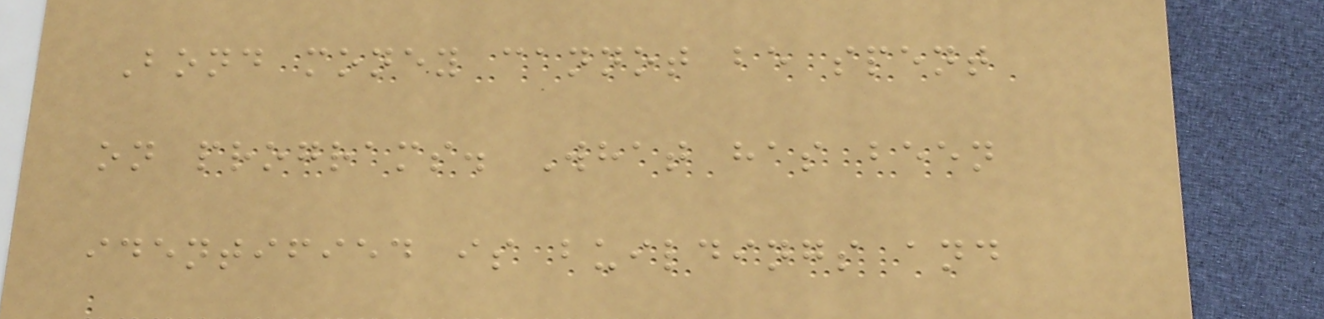Bond money cannot be spent
on programs. What has been
identified is buildings and
